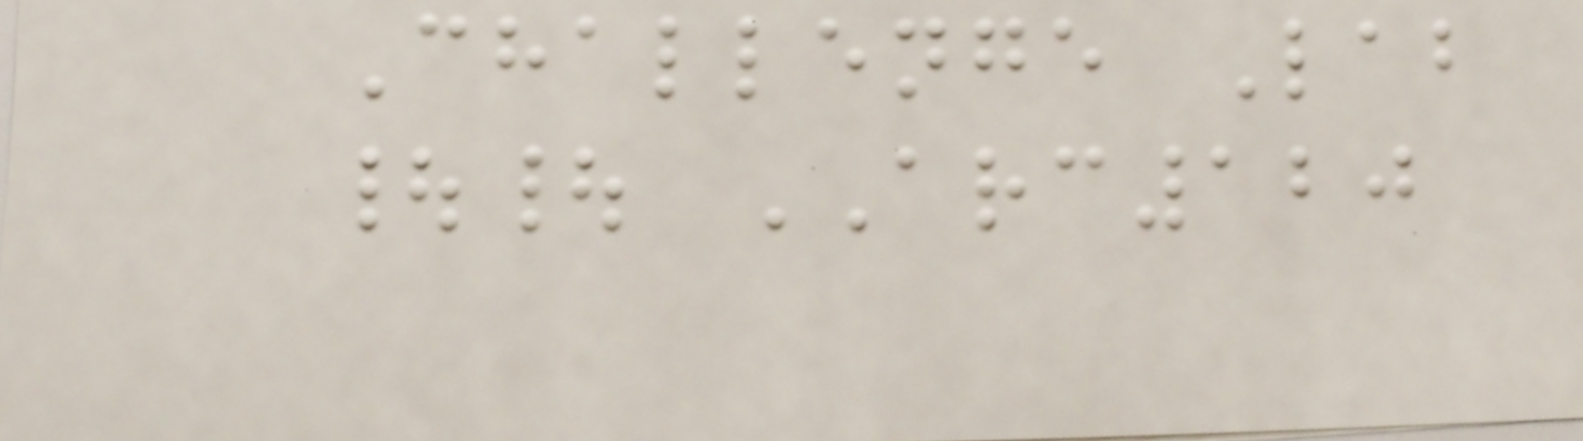Challenge Lab
|| ARC120
